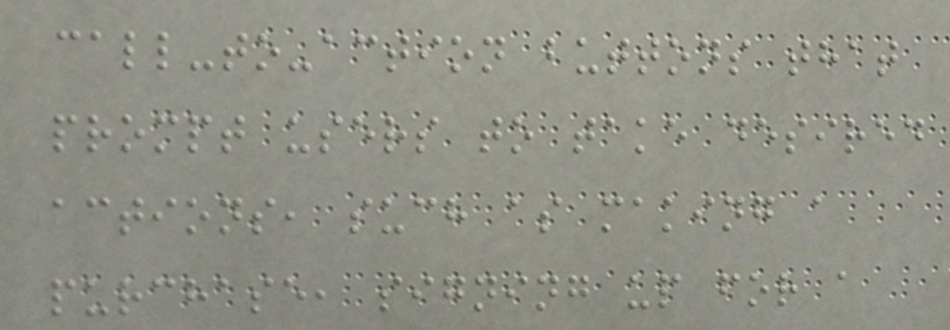call-to-action buttons that
prompt users to take desired
actions, such as making a
purchase, signing up for a
